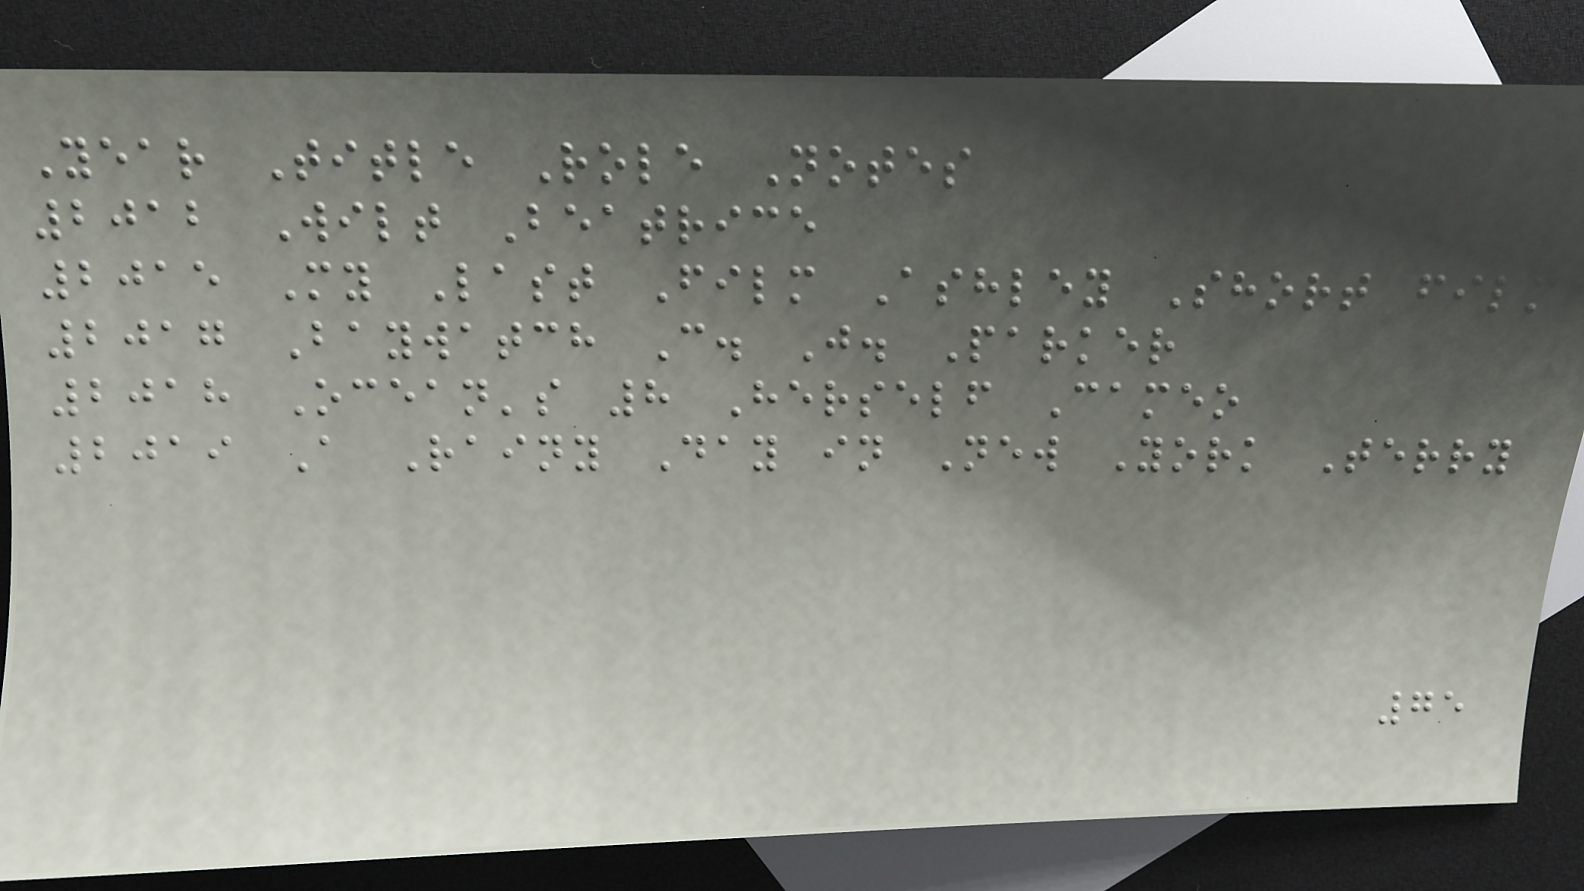Year Title Role Notes
2012 Wilt Beatrice
2015 My Last Film Ashley Short film
2017 Baywatch C. J. Parker
2018 Ocean's 8 Herself Cameo
2019 A Rainy Day in New York Terry
75
